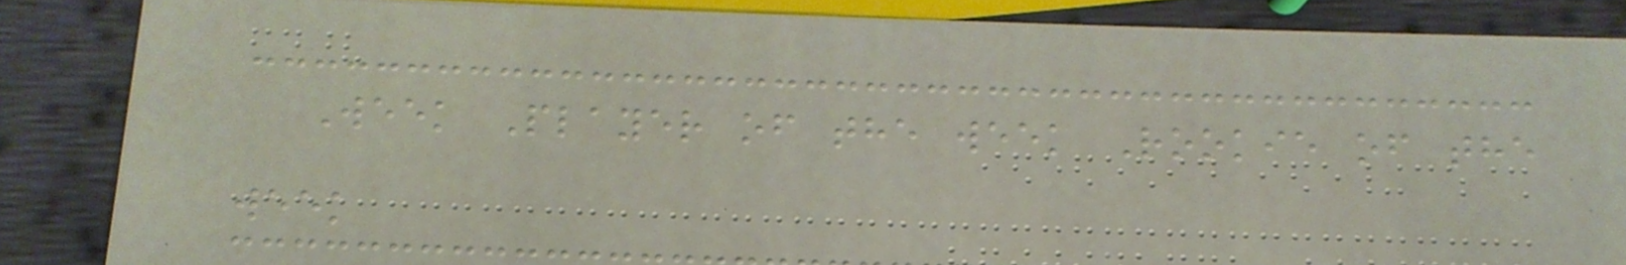Week Player of the week Rookie of the
week
